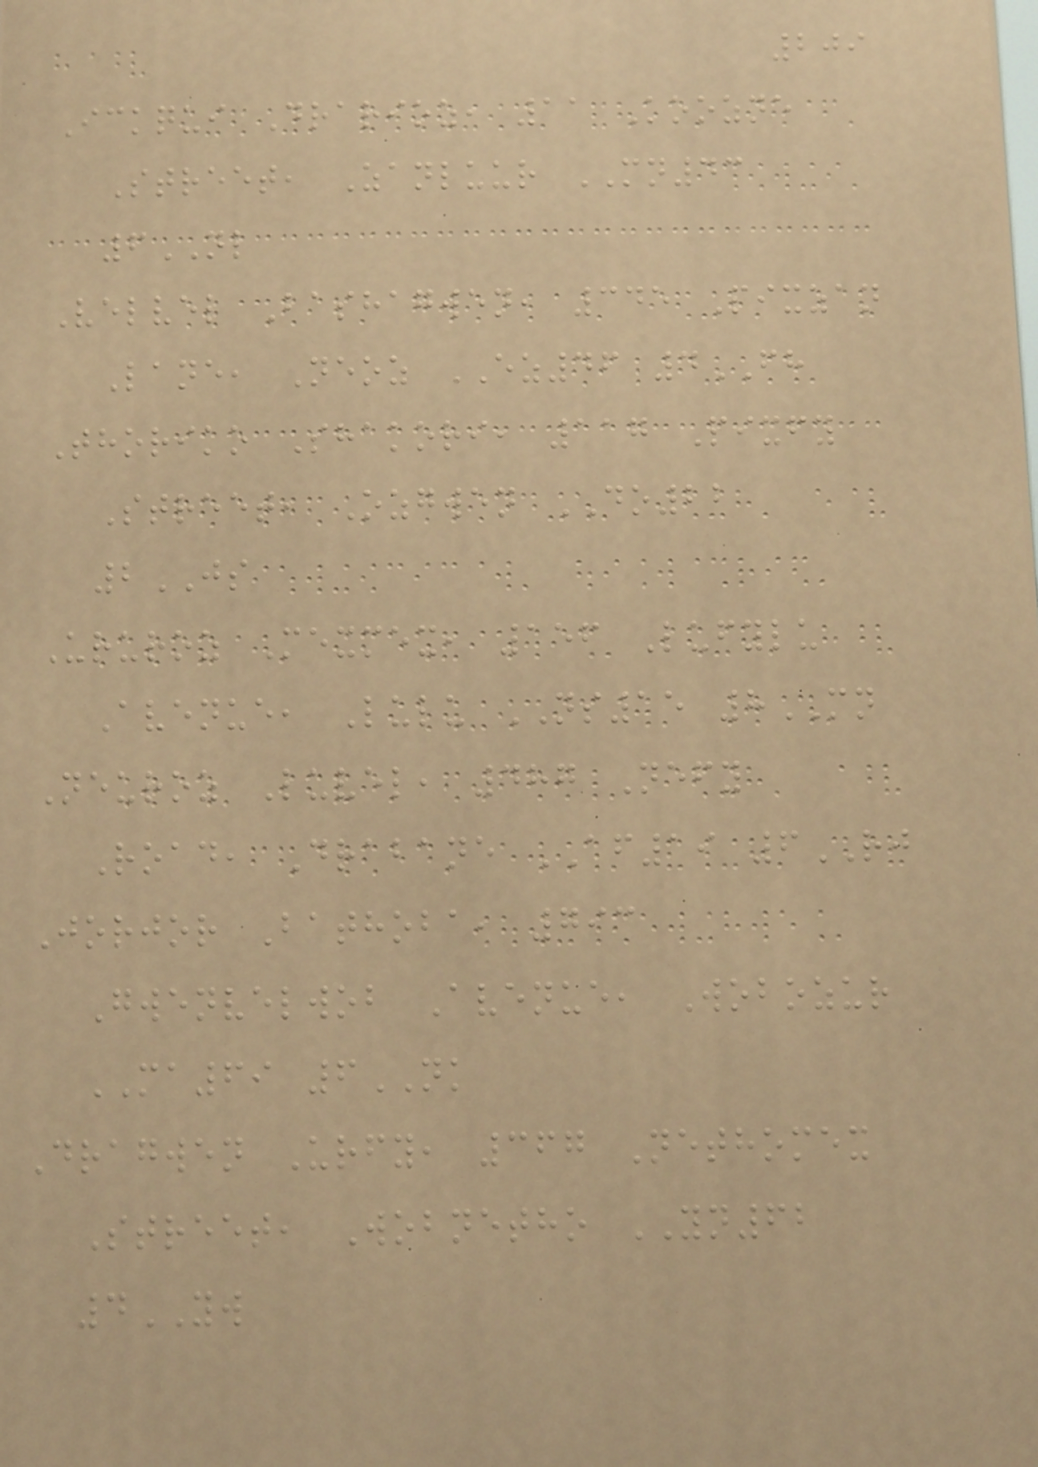209
Ickqui Drarioz, 11 Koozne
Street, Zanluur MN43
6NL
Velvel Bashagwen, 345 Pixzan
Lane, Neoz EZ46 4FH
Thoriko Shakori, 117 Pixfy
Street, Ozgwen DO22
2JS
Ururoz Mexmex, 156 Lufylu
Avenue, Lulu NS15 8MN
Neuroz Luvel, 487 Nefy
Road, Drabane AF19 6RJ
Jorjor Bathoba, 793
Gwenvelwob Avenue, Wobozur
MA69 6NK
Dragwen Urfy, 367 Nethomex
Street, Wobnetho YN62
4YW
